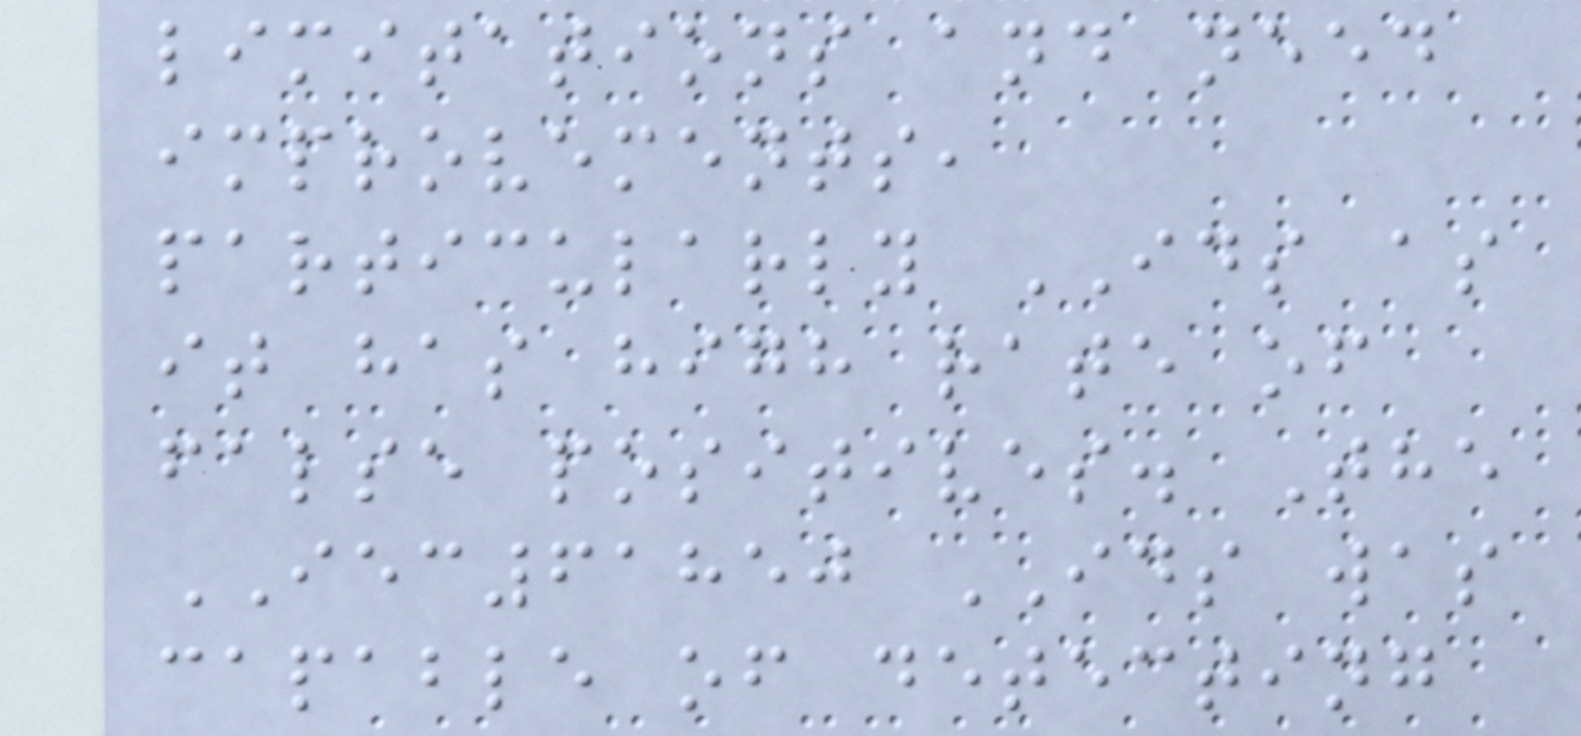limitations and need
improvements,
particularly IDS as
it has high rate of
false positives. The
IEC61850 IDS was
capable of detecting
